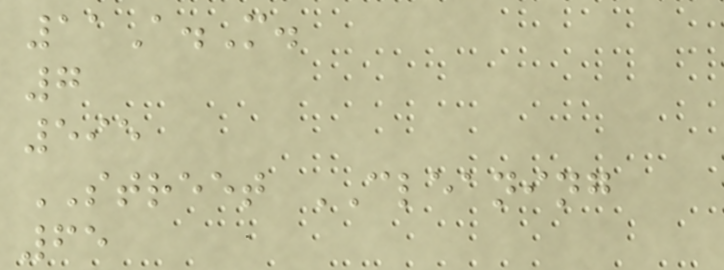11A.M.
7
595
STREET CLEANING
65
